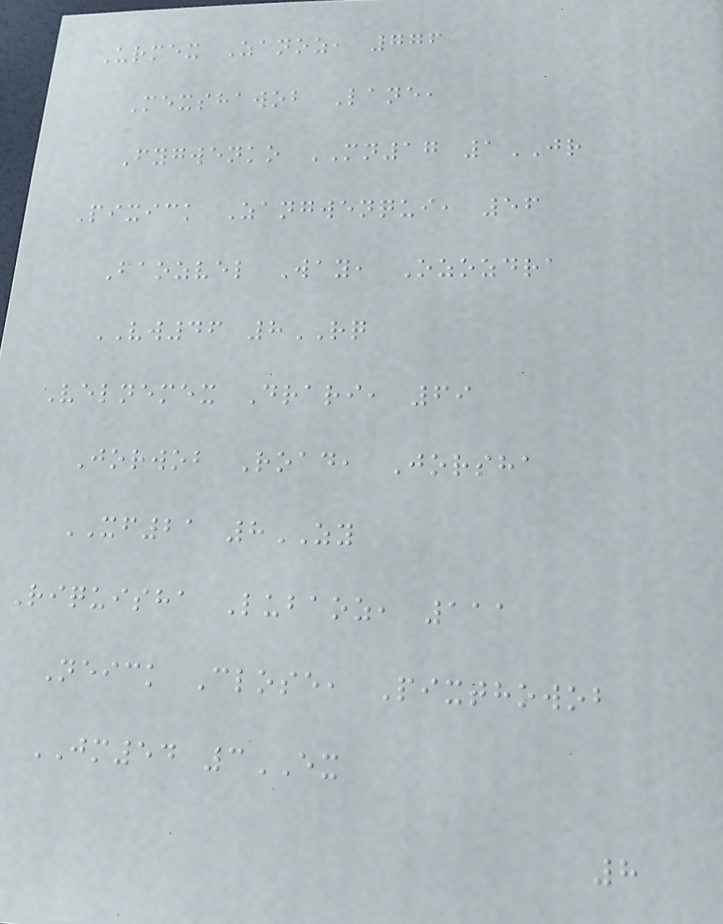Urmex Zanoz, 776
Mexshawob Lane,
Fygwenko MN17 1JR
Pixick Zangwenqui, 56
Baozvel Way, Ozozdra
VW46 8RQ
Velnemex Drari, 69
Jorwob Road, Jorsha
XF21 8ZY
Riquisha Lubaoz, 111
Neick Close, Pixthowob
JM54 3EX
8
